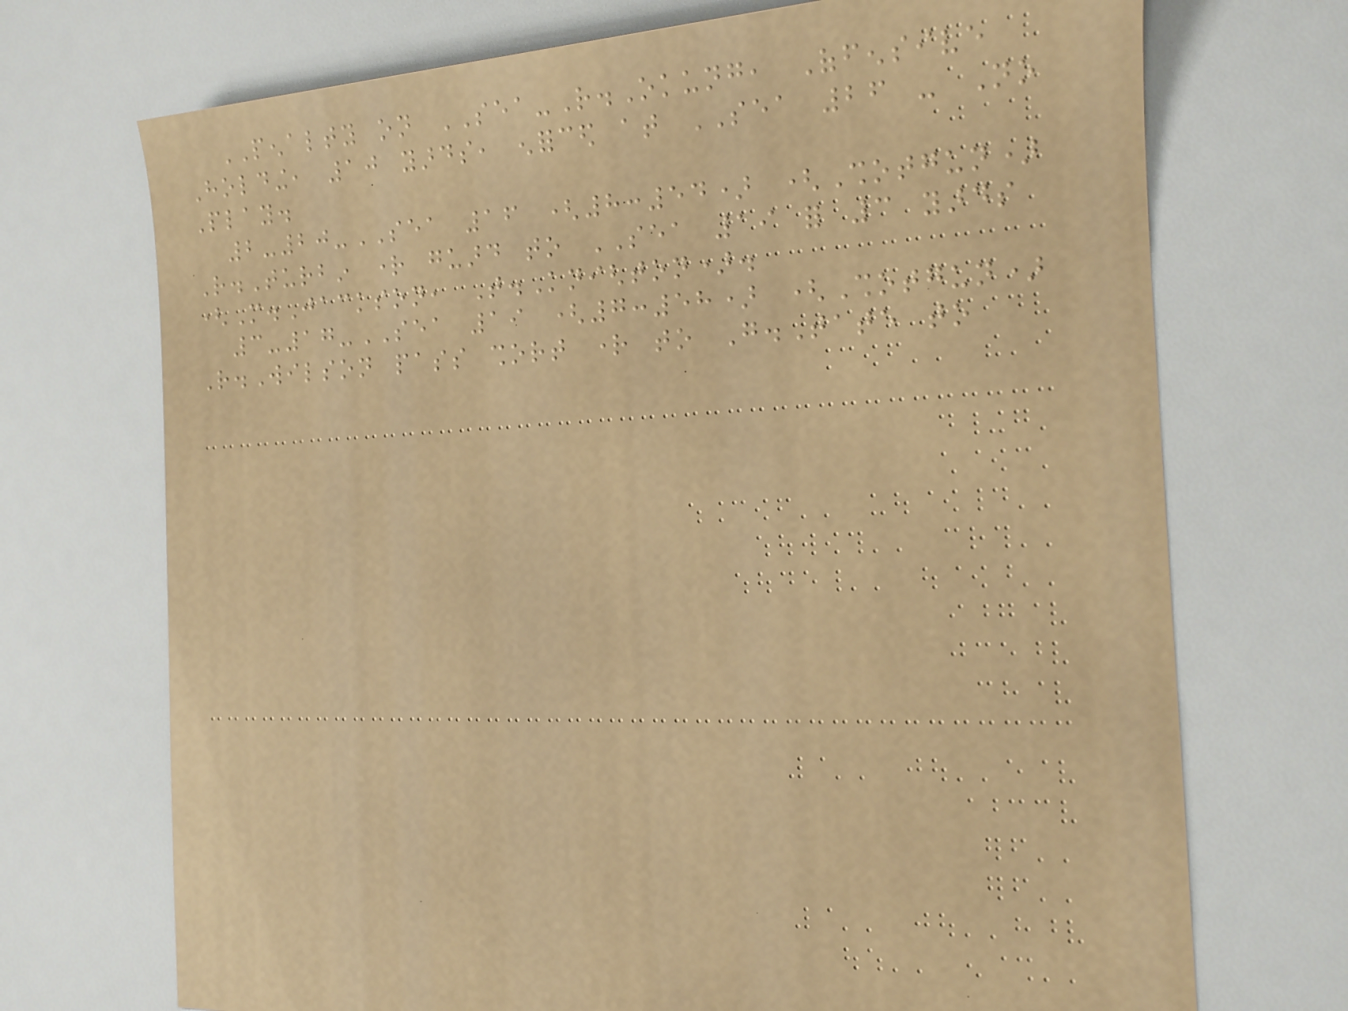PENALTY on SEA-R.Okung, Offensive
Holding, 10 yards, enforced at SEA 26 - No
Play.
2-20-SEA 16 (8:54) (Shotgun)
R.Turbin right guard to SEA 19 for 3 yards
(M.Jackson, T.Knighton).
3-17-SEA 19 (7:58) (Shotgun)
R.Wilson pass short right to G.Tate to
